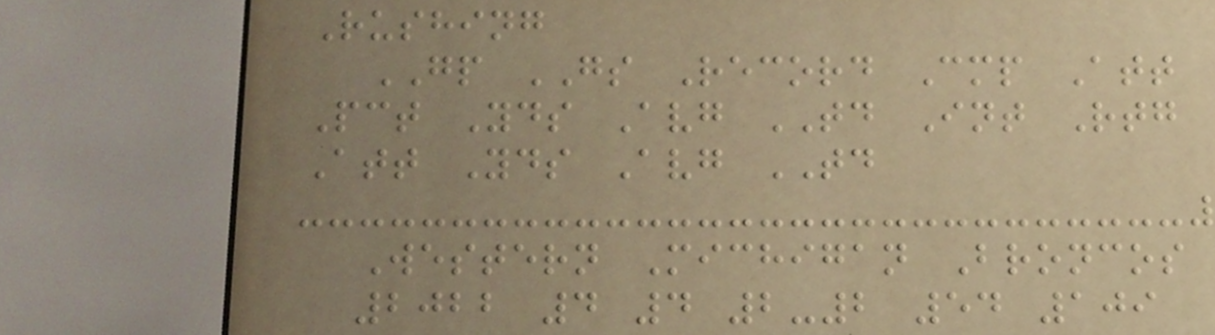Rushing
GP GS Record Cmp Att
Pct Yds Avg TD Int Rtg
Att Yds Avg TD
Western Michigan Broncos
2022 4 4 2-2 54 109
